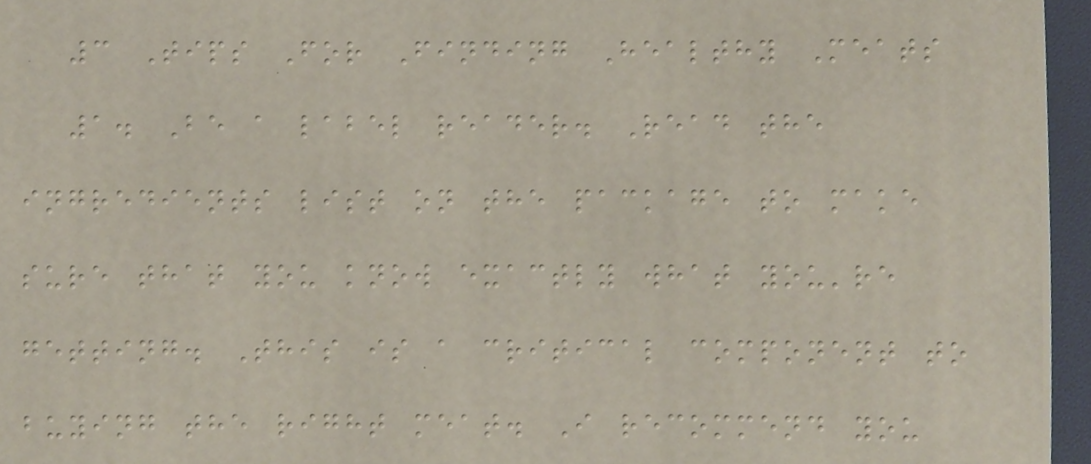3 Tips For Finding Healthy Meats
1. Be a label reader. Read the
ingredients list on the package to make
sure that you know exactly what you're
getting. This is a critical component to
buying the right meat. I recommend you
